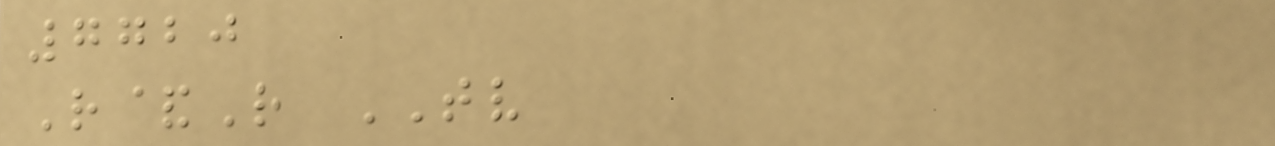7720
R&R TV
